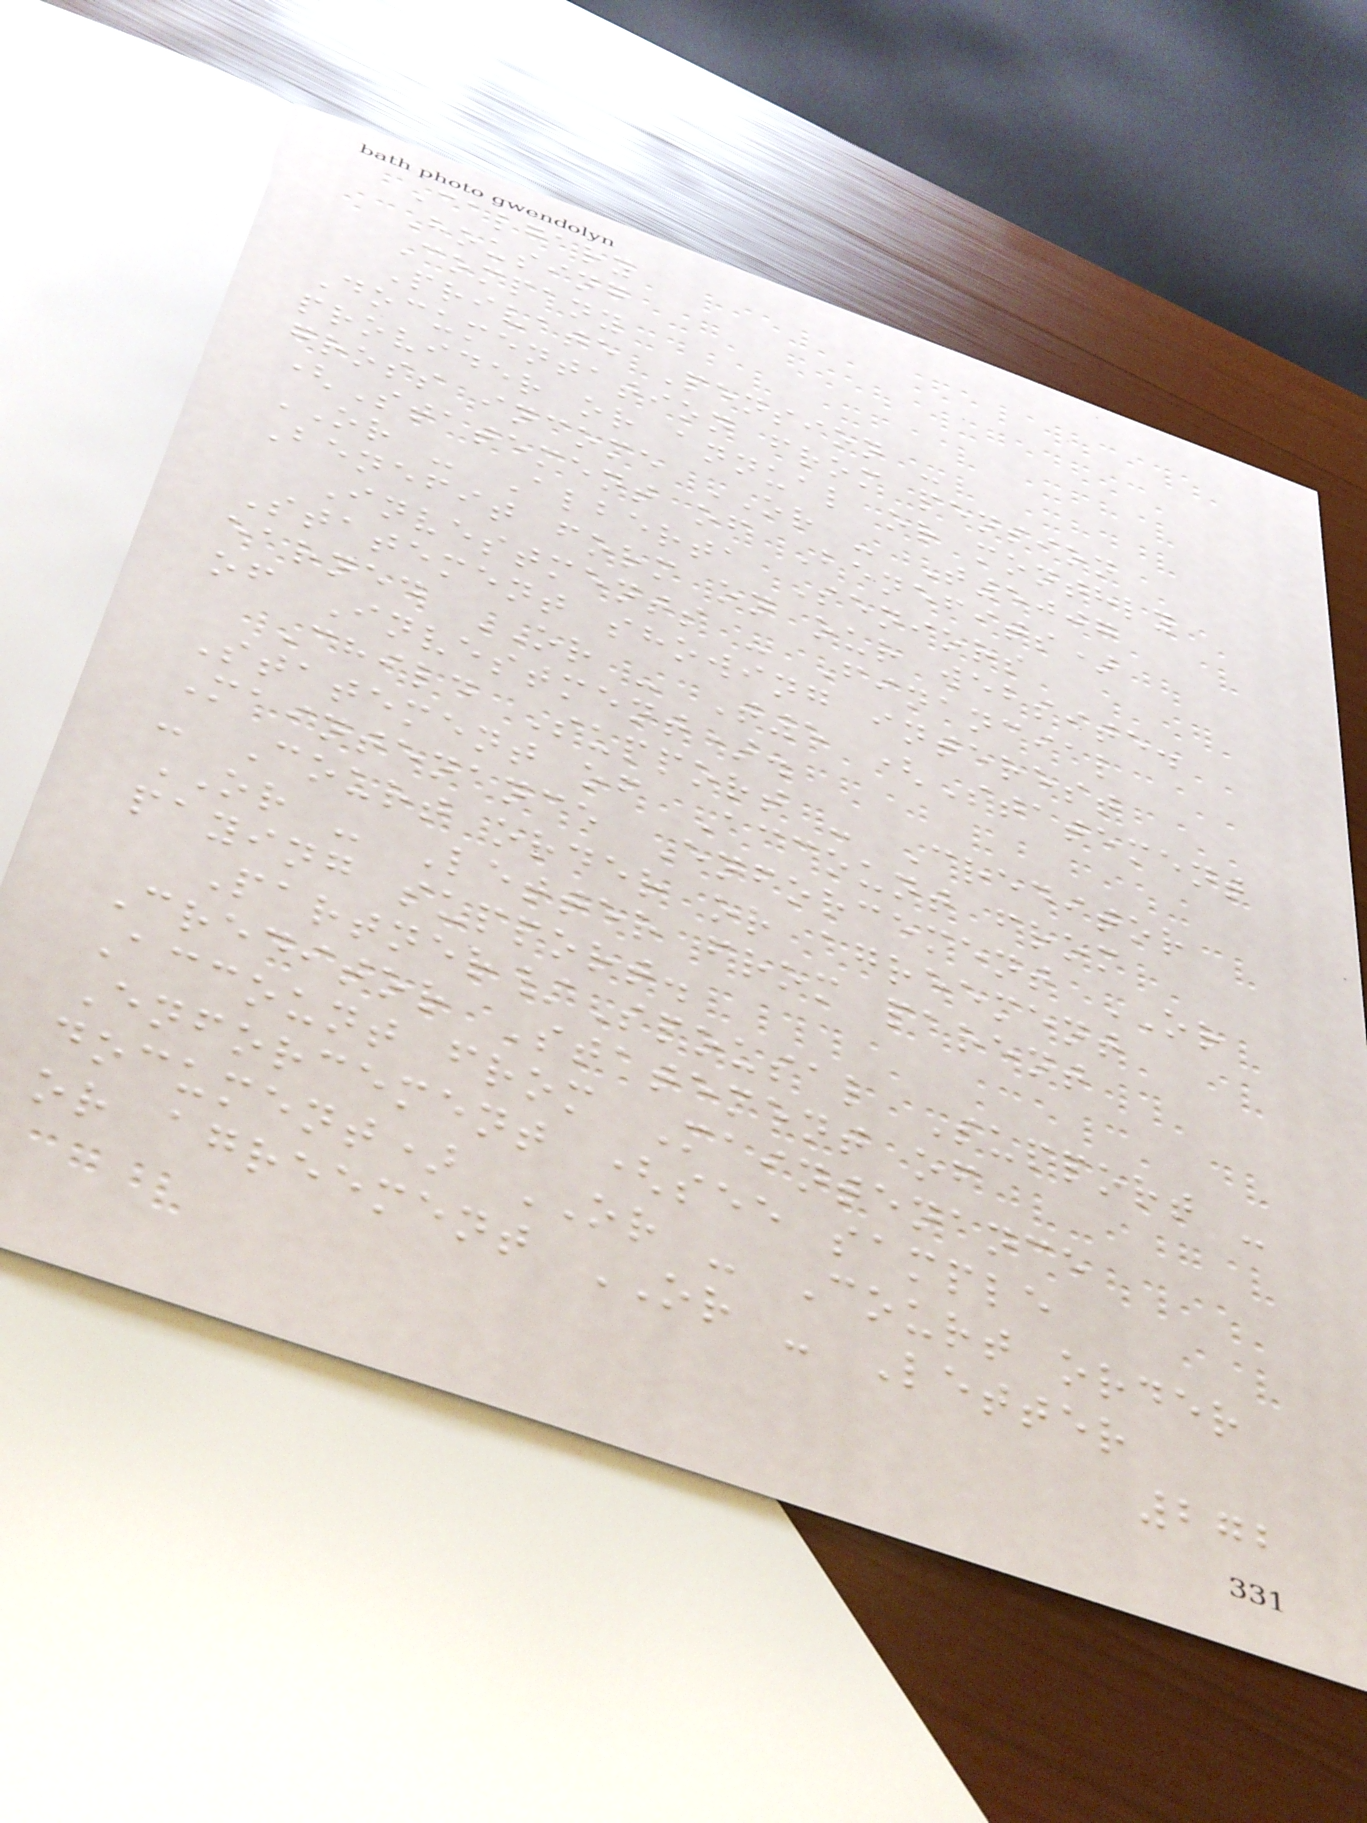Calgary
Housing
Company
Private Pension -
Documentation from pension
provider or annual or monthly
gross income OR - T5007
(Statement of Benefits)
OR - Alberta Seniors
Benefit form on our website.
Investments - Financial
Statement showing interest
earned OR - T5 (Statement
of Investment).
Child Support - Creditor
Statement of Account from
Maintenance Enforcement OR
- Court order or agreement
OR - Letter from parent
paying support.
Partner/Spousal Support -
Creditor Statement of
Account from Maintenance
Enforcement (see sample
document) OR - Court order
or agreement OR - Letter
272
